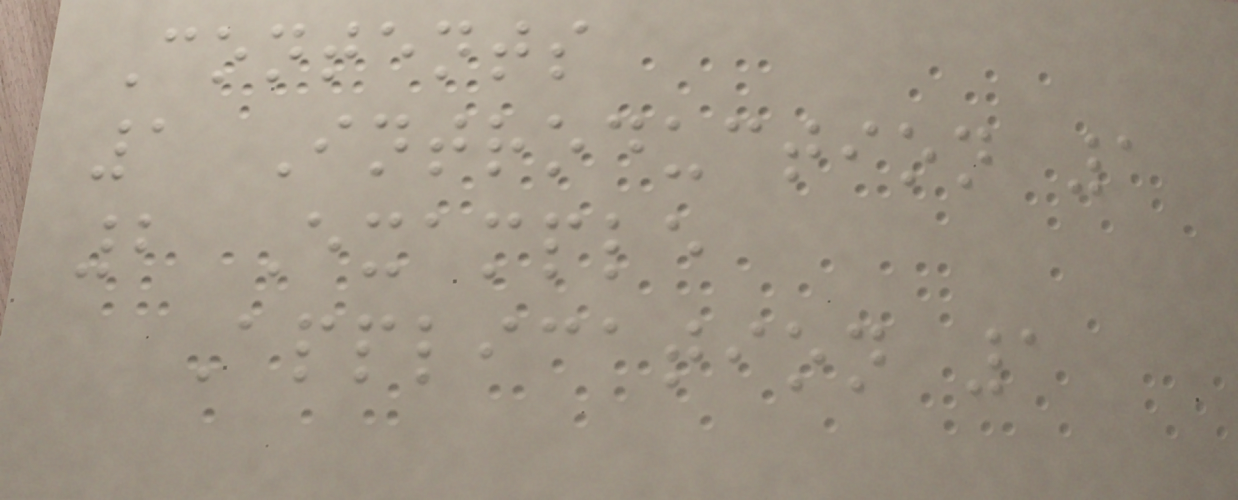Contents
1 Introduction 1
2 Example
Application 1
